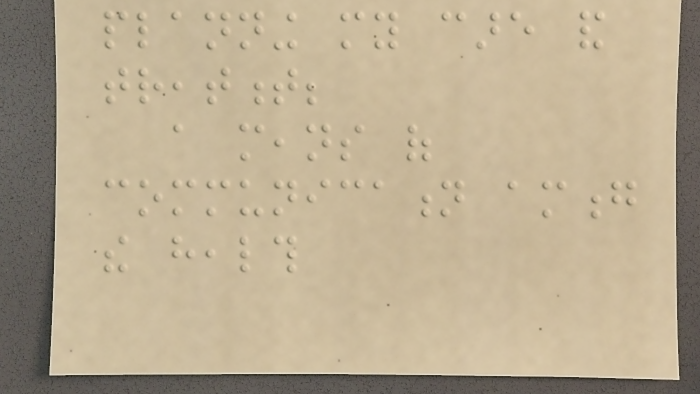planning my care and
treatment;
a means of
communication among
the health
